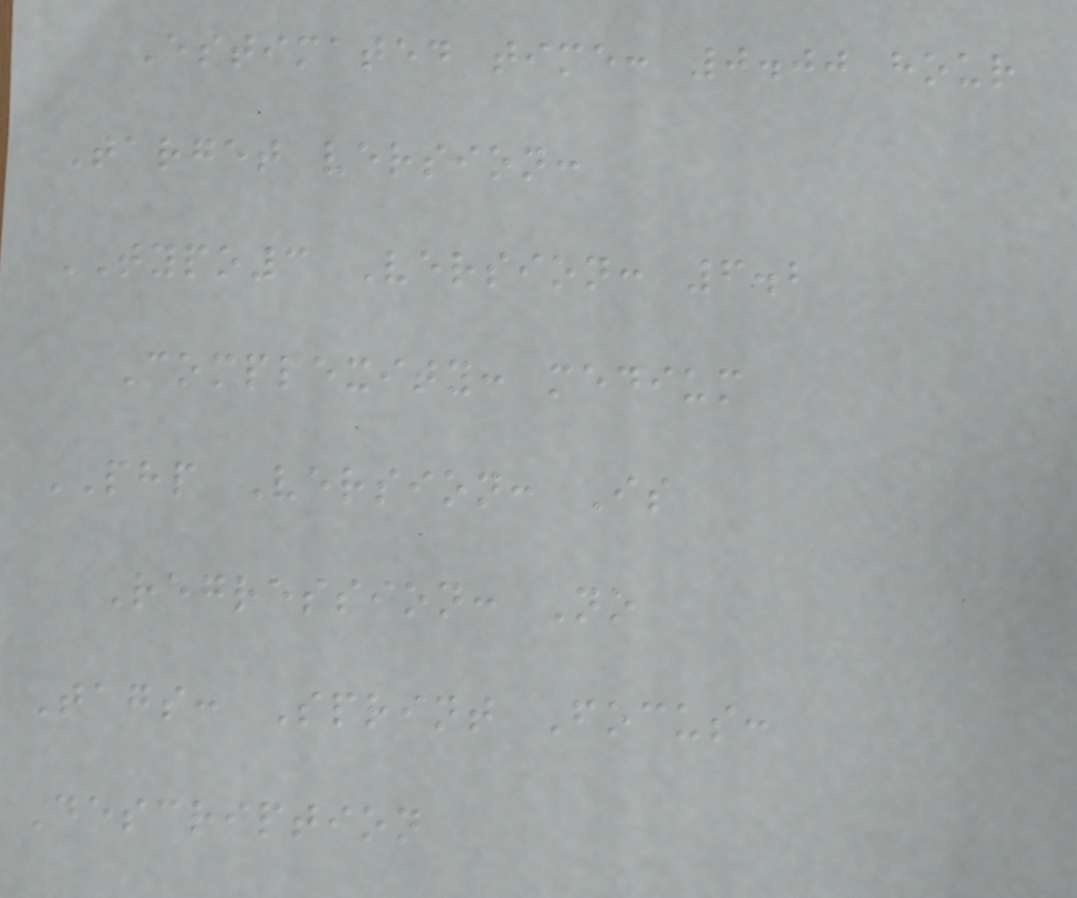Estimated time: 0.00 hour
Target version:
TYPO3 Version: 6.2
Complexity: medium
PHP Version: Is
Regression: No
Tags: Sprint Focus:
Description
